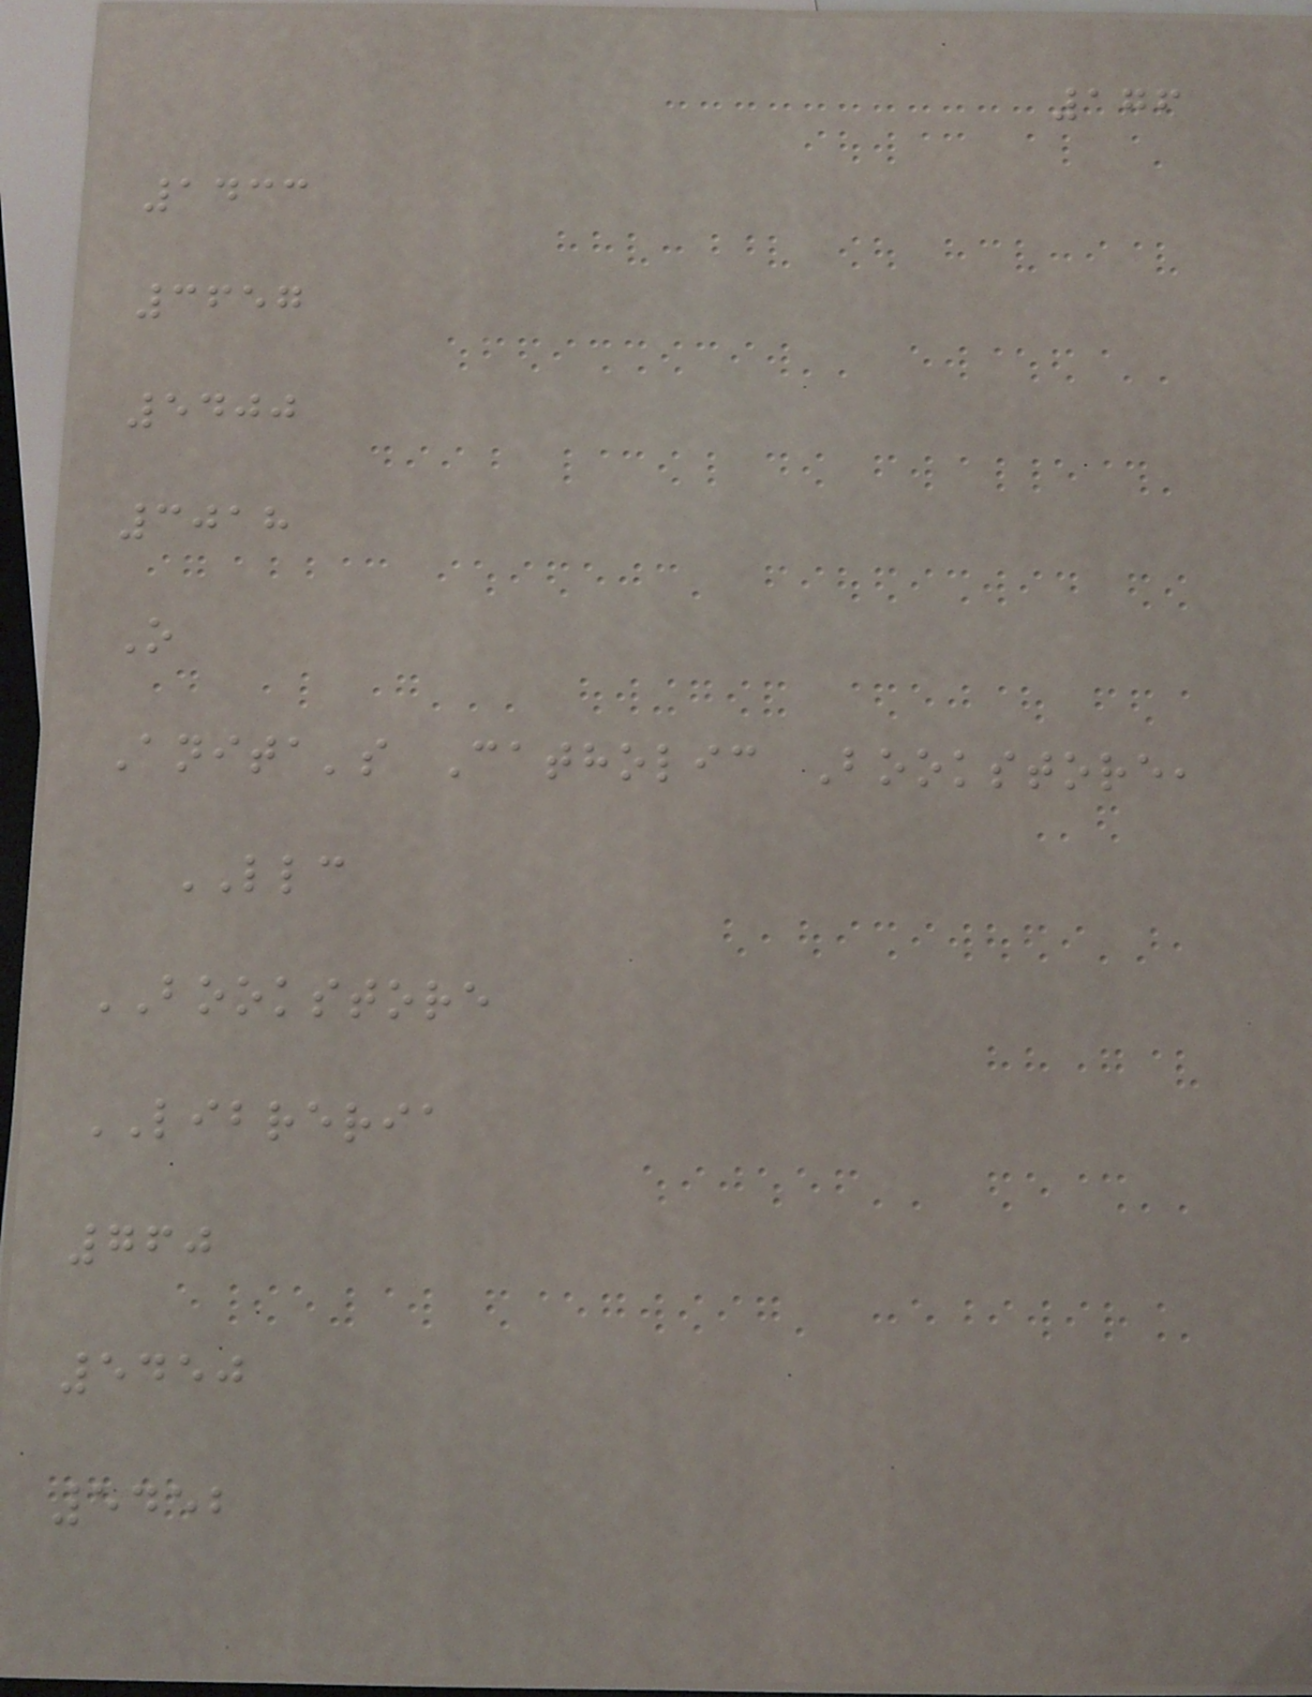176
1433
3657
5400
3018
O
Anita's Catholic Bookstore,
LLC
BOOKSTORE
LIBRERIA
760
5450
5452
